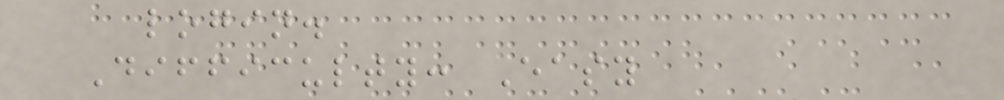login.
Difficulty: Easy
